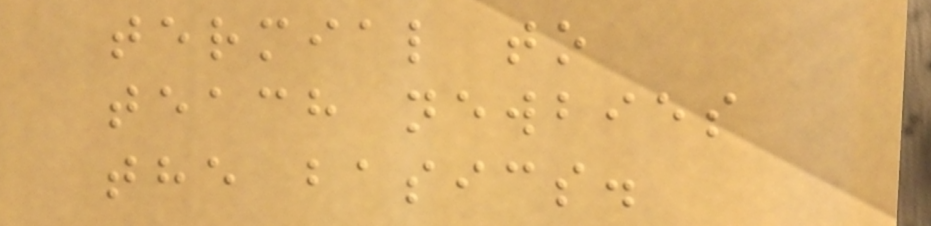termial to
teach newbies
the basics.
